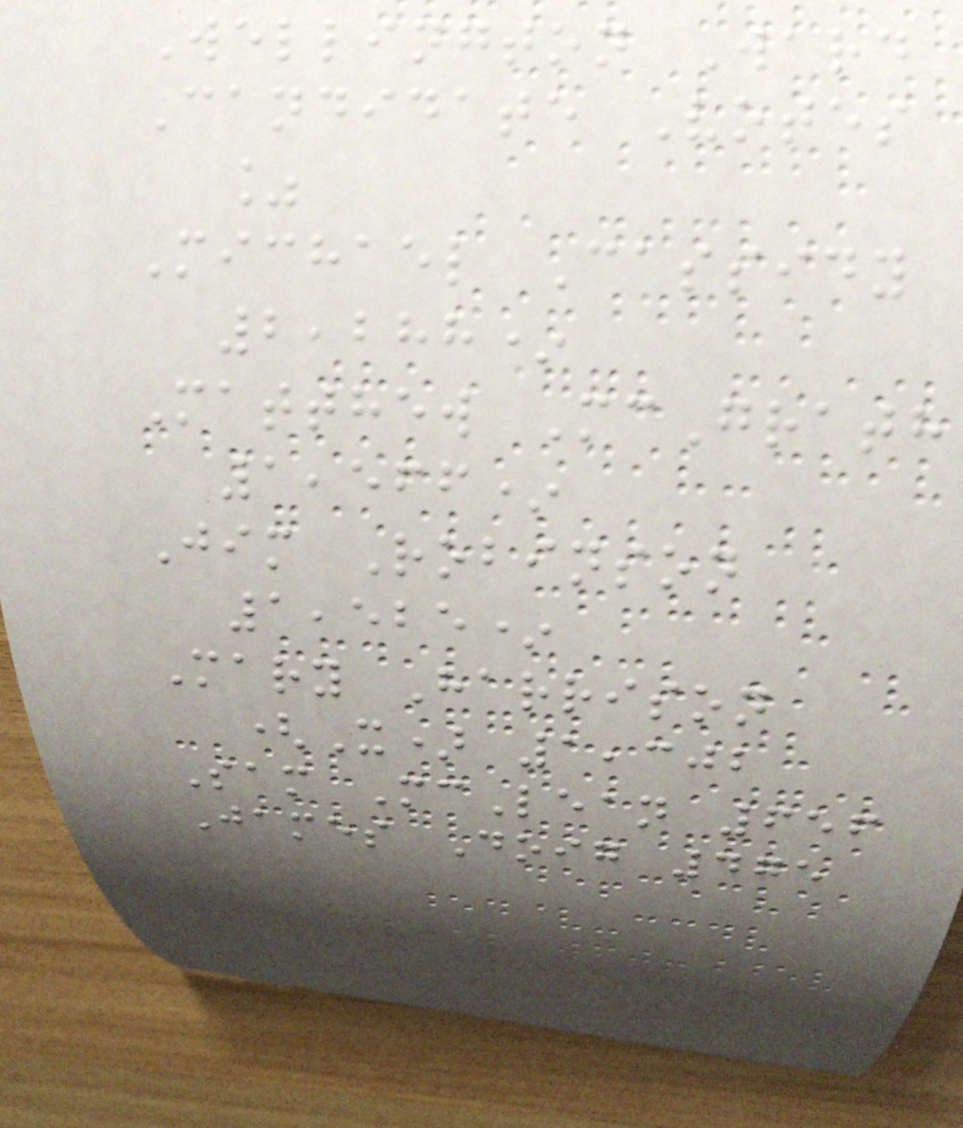Wellington Ward
Candidate Votes
%
Michael Cassidy
2,288*
Matthew McGrath
1,566*
Jim Robinson
1,525*
Mary Harrison
(X) 1,302
Sam McLean 656
James Doig 475
